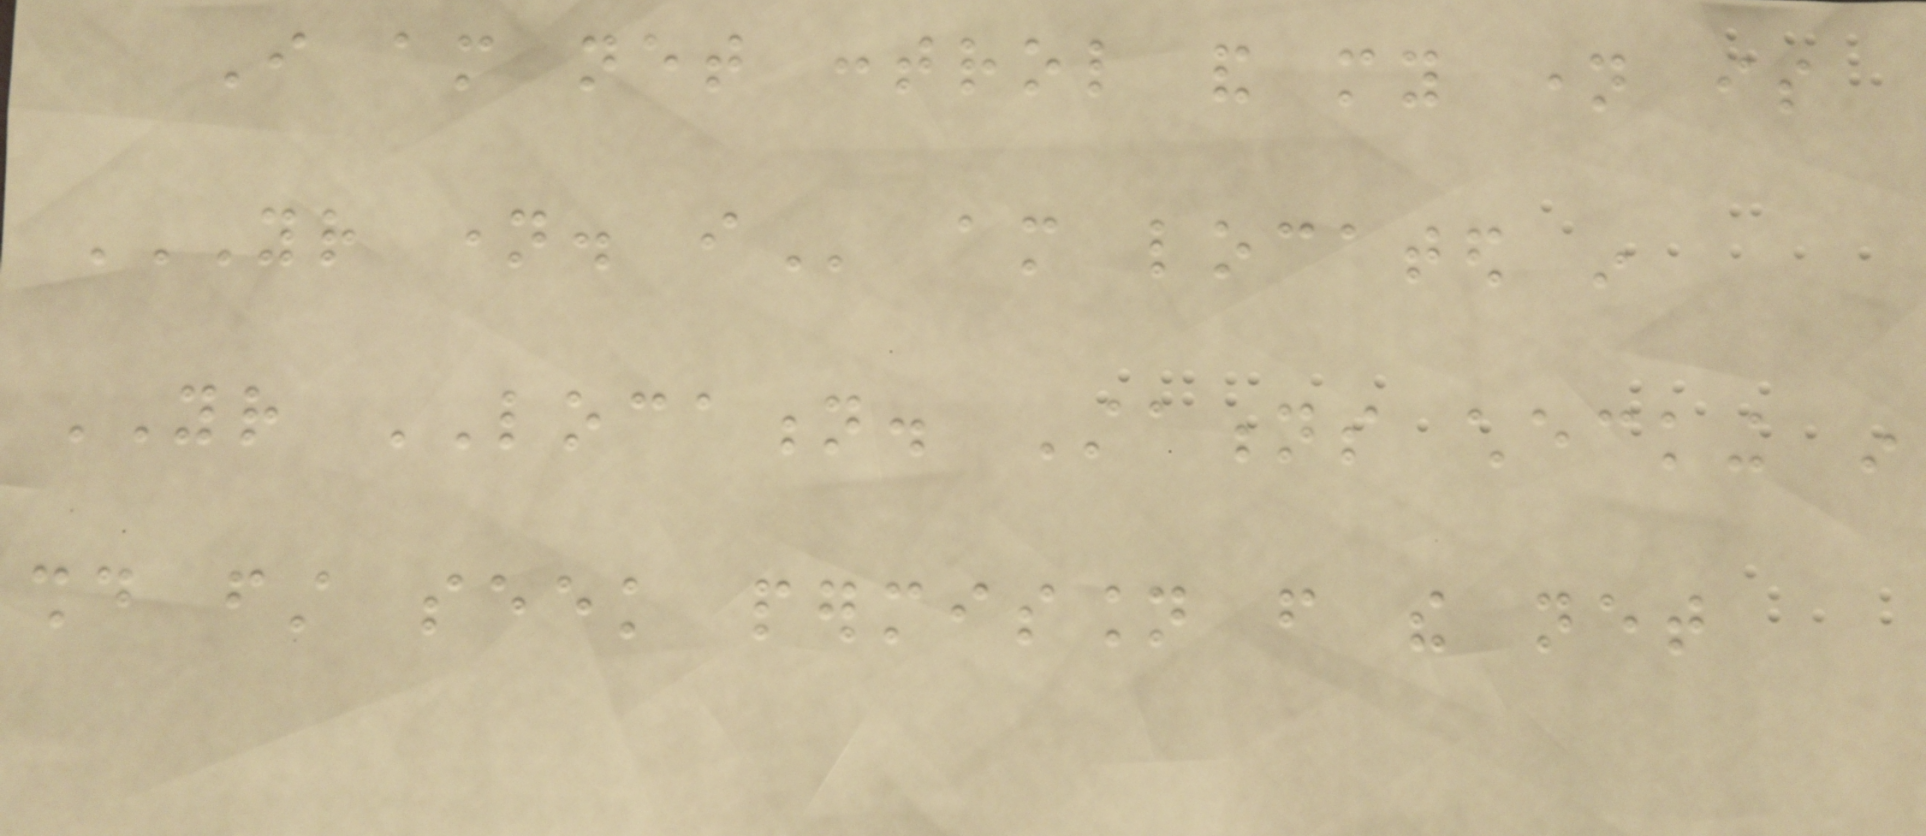I am net control and my name is
YOUR NAME. I am located in
YOUR LOCATION. Stations checking in
should first seek permission from the net
